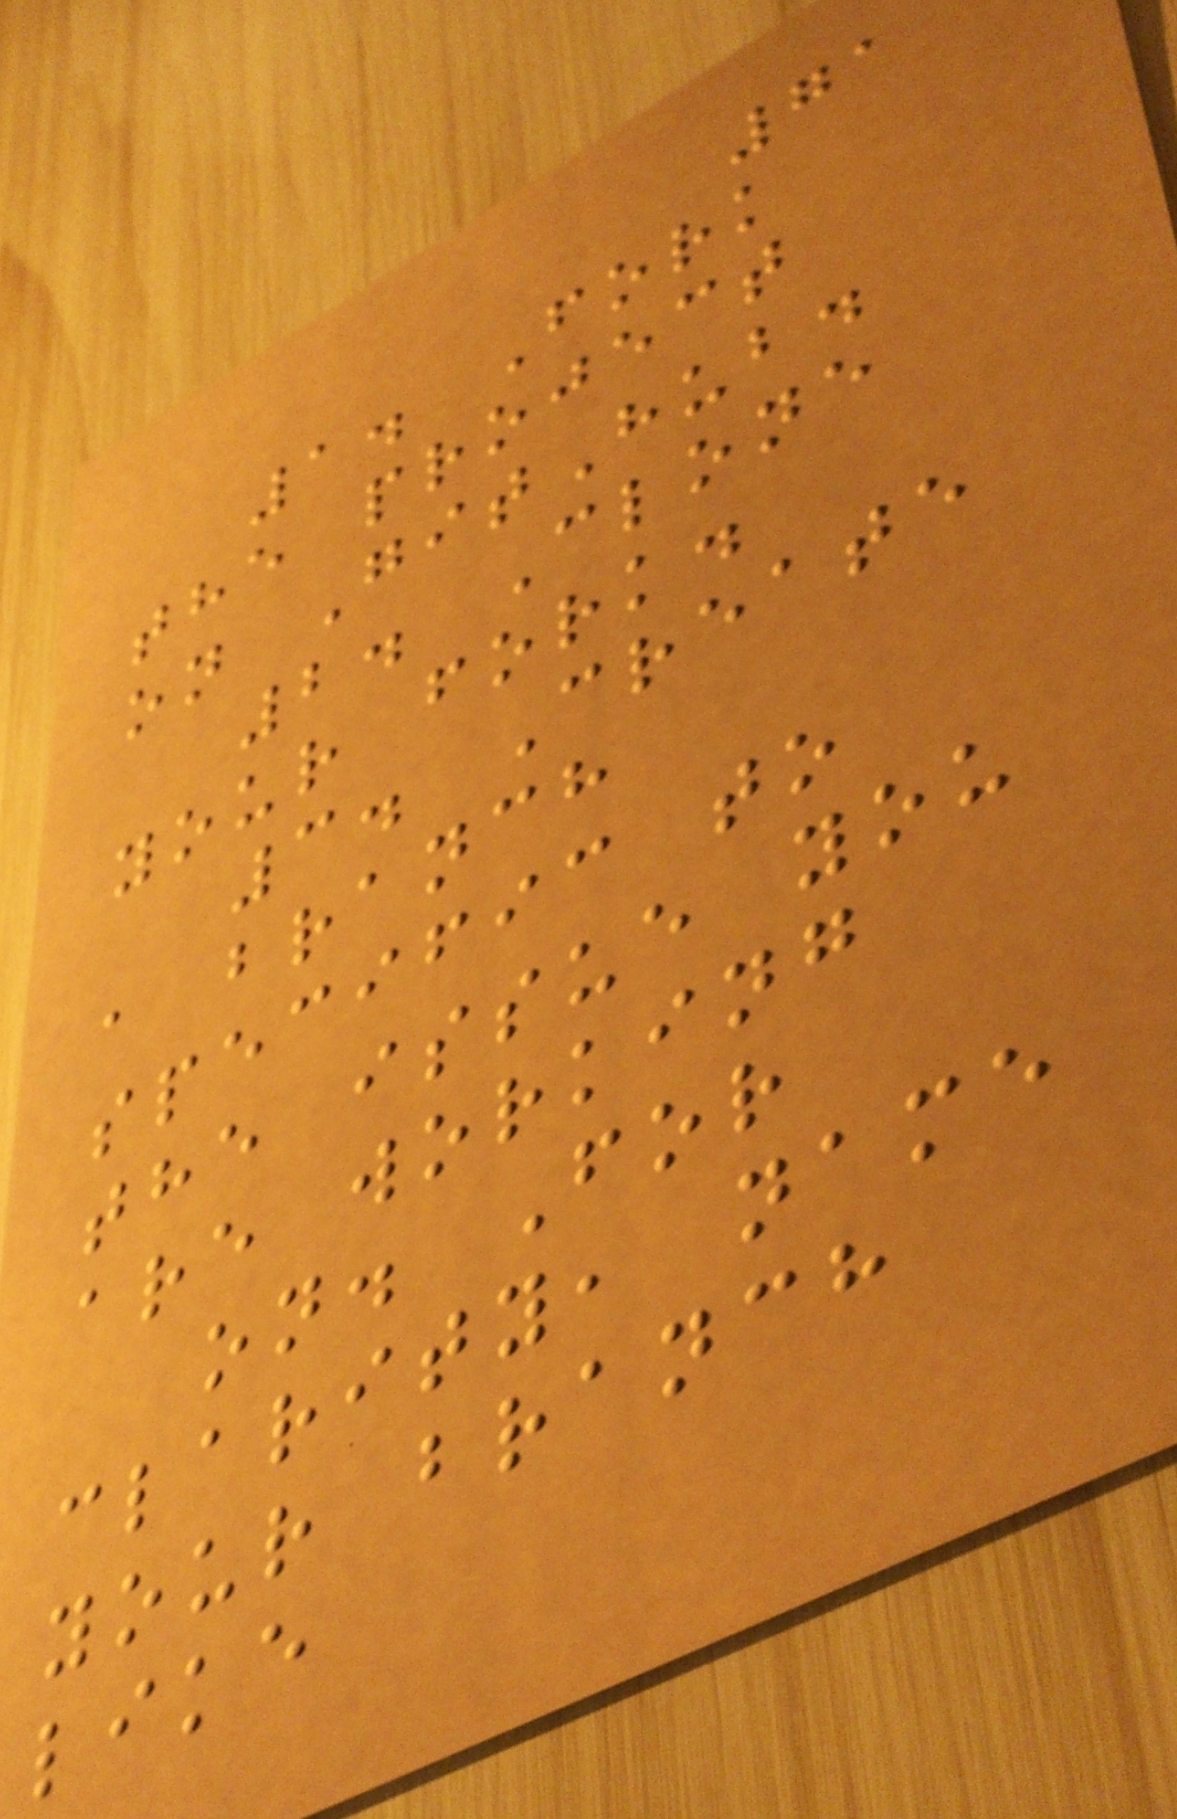71
1. Fork
the project
on GitHub.
2. Clone
your fork.
3. Create
a branch
specific to
the issue you
are working
on. For
clarity, name
your branch
like
